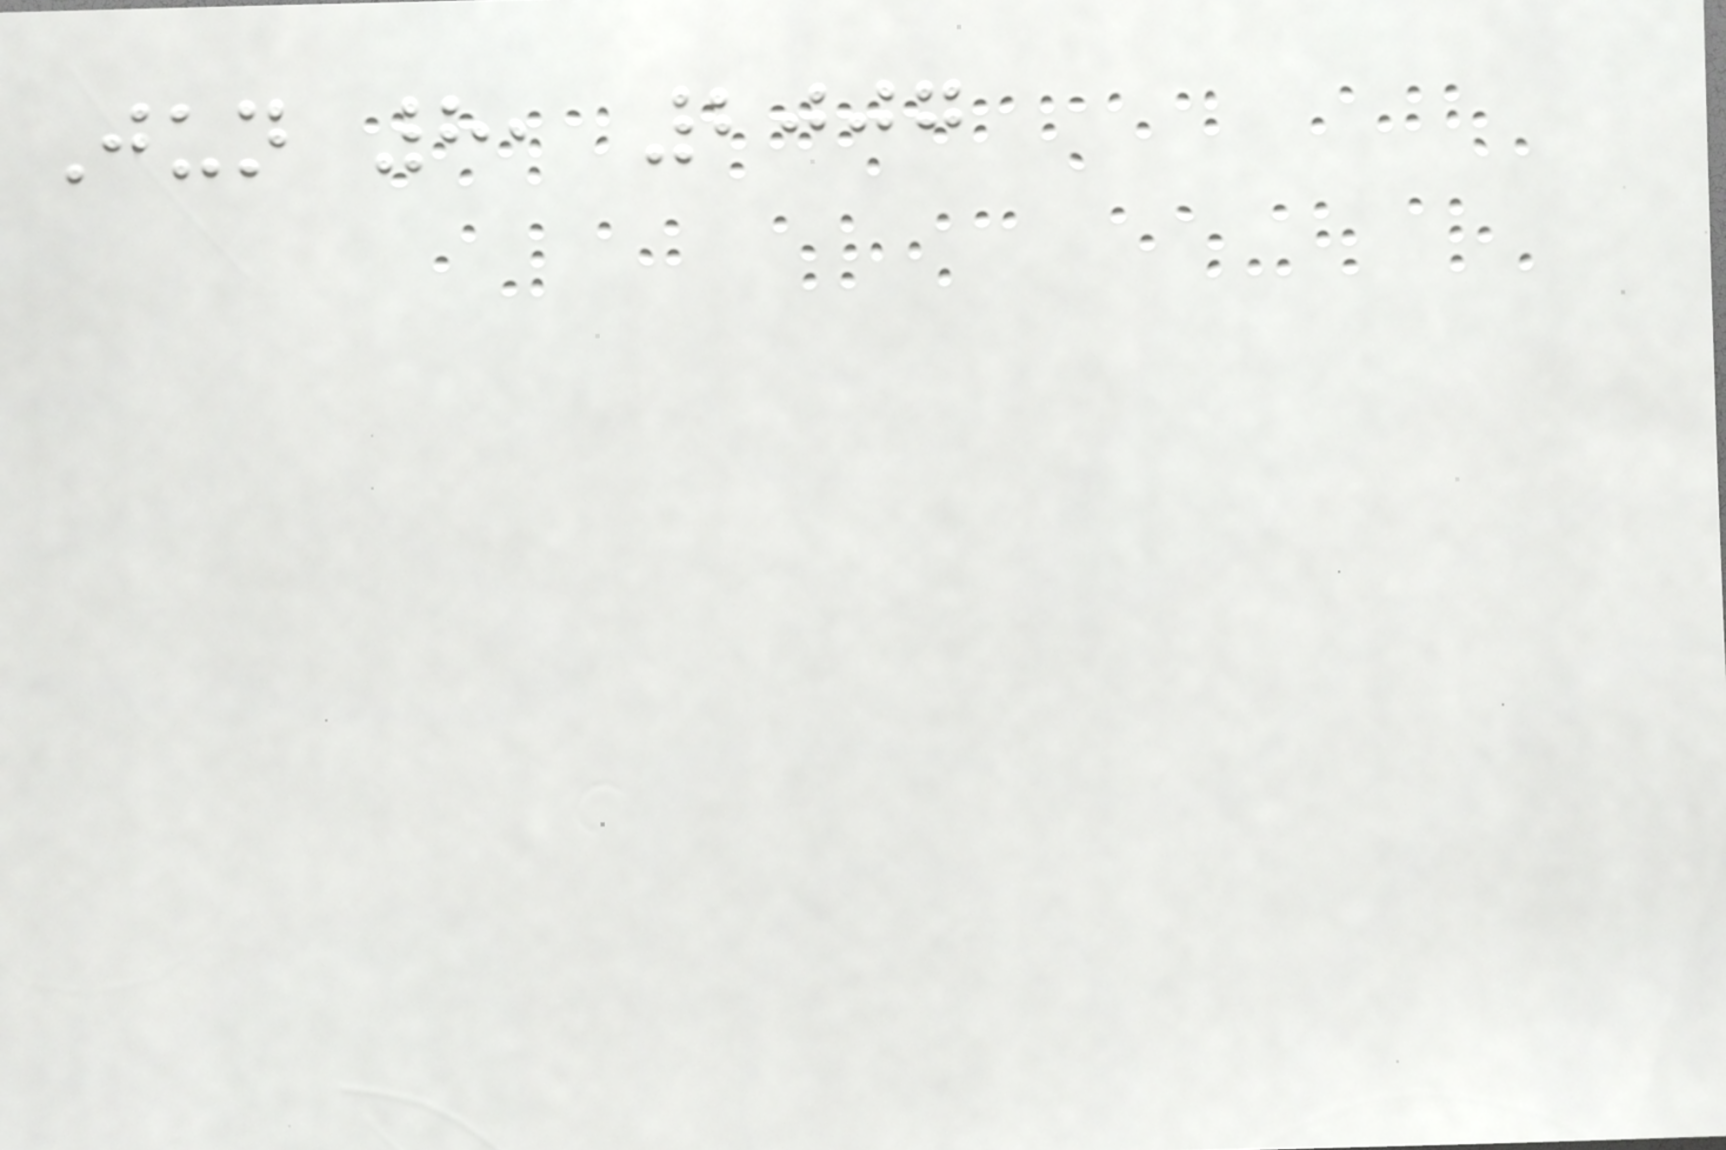Jun 8, 2007
